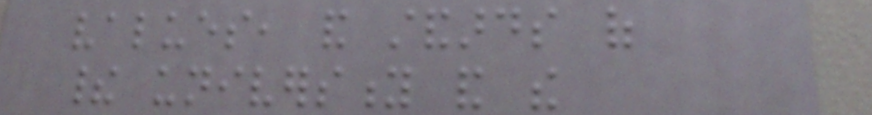values, and standards of
their university and the
